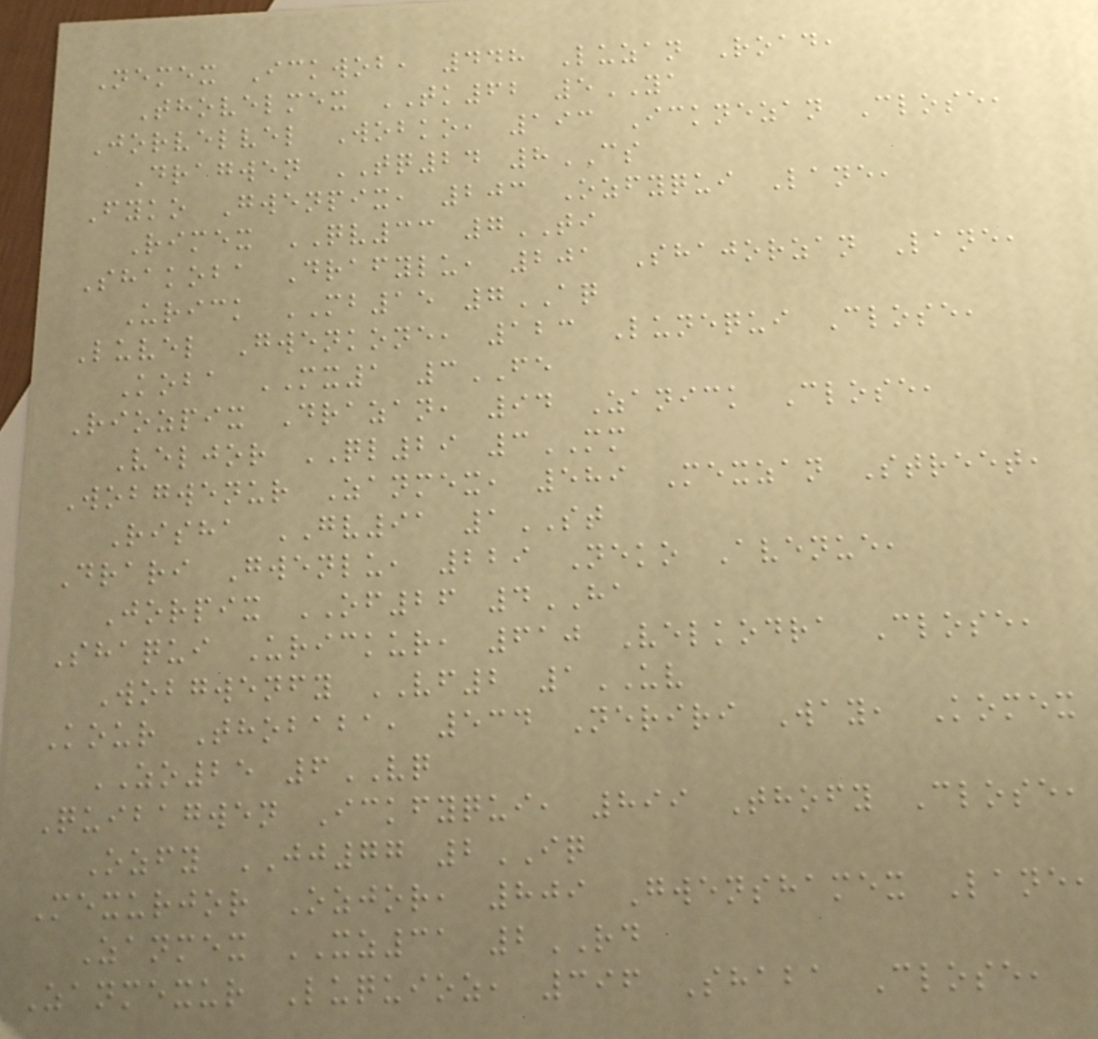Nemex Ickwob, 448 Luzan Road,
Thovelmex TK62 5YA
Jorvelvel Wobko, 193 Icknezan Close,
Dragwen TQ24 8CS
Fyko Gwenpix, 203 Ozfyqui Lane,
Rimex QV33 7TI
Shakoba Drafylu, 201 Shajorzan Lane,
Urick MB15 7AQ
Luvel Gwenkone, 123 Lunequi Close,
Koba MX1 3FE
Riozpix Drazan, 94 Zanick Close,
Veljor QL29 3MM
Wobgwenur Zanmex, 589 Mexzan Street,
Risha GV91 1ST
Drari Gwenlu, 229 Neko Avenue,
Jorpix OF26 4HA
Shaqui Urickur, 610 Velkodra Close,
Wobgwenfy VF2 1UV
Kour Thobaba, 534 Neriri Way, Komex
ZO25 6VQ
Quibagwen Ickfyqui, 899 Thofy Close,
Ozfy JJ77 2IQ
Mexurjor Ozjor, 809 Gwenshamex Lane,
Zanmex XZ31 2RD
Zanmexur Luquioz, 396 Shaba Close,
